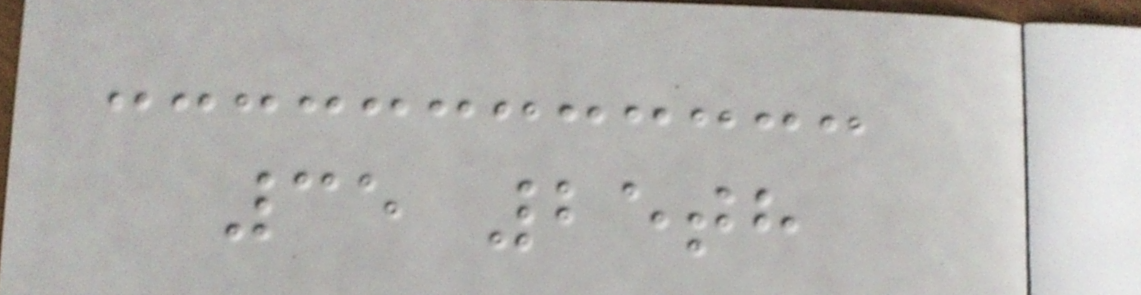35 25th
